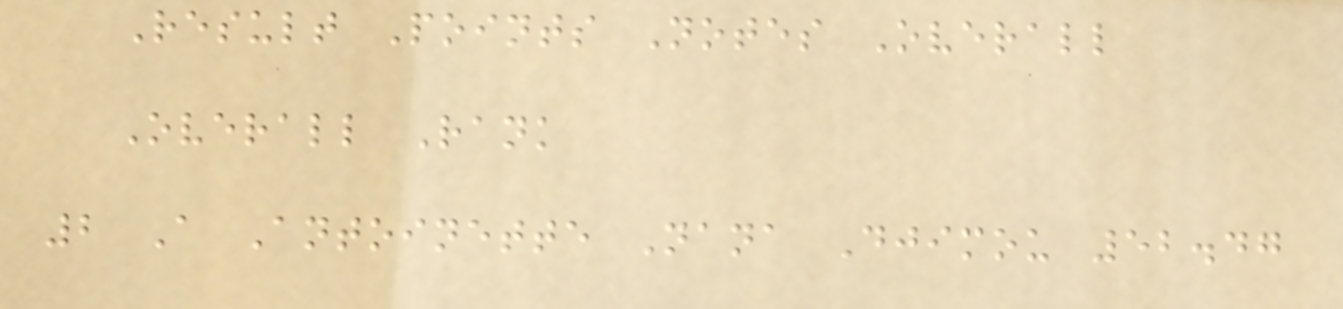Result Points Notes Overall
Overall Rank
2 A Antoinette Nana Djimou 52.47
